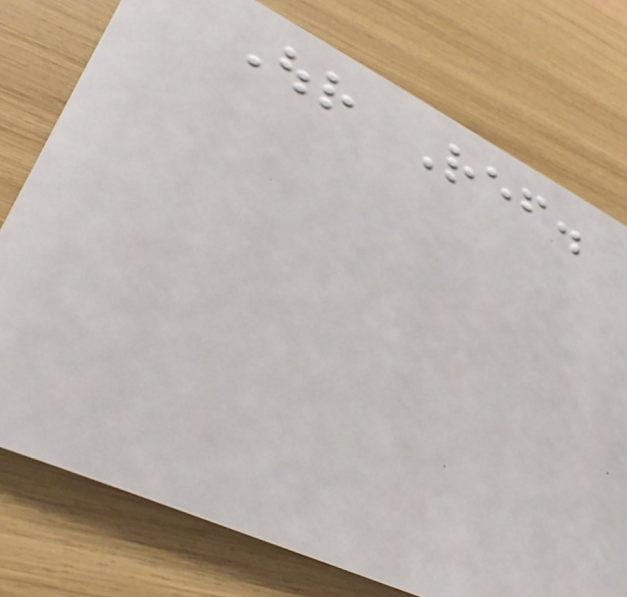Our Ref.
